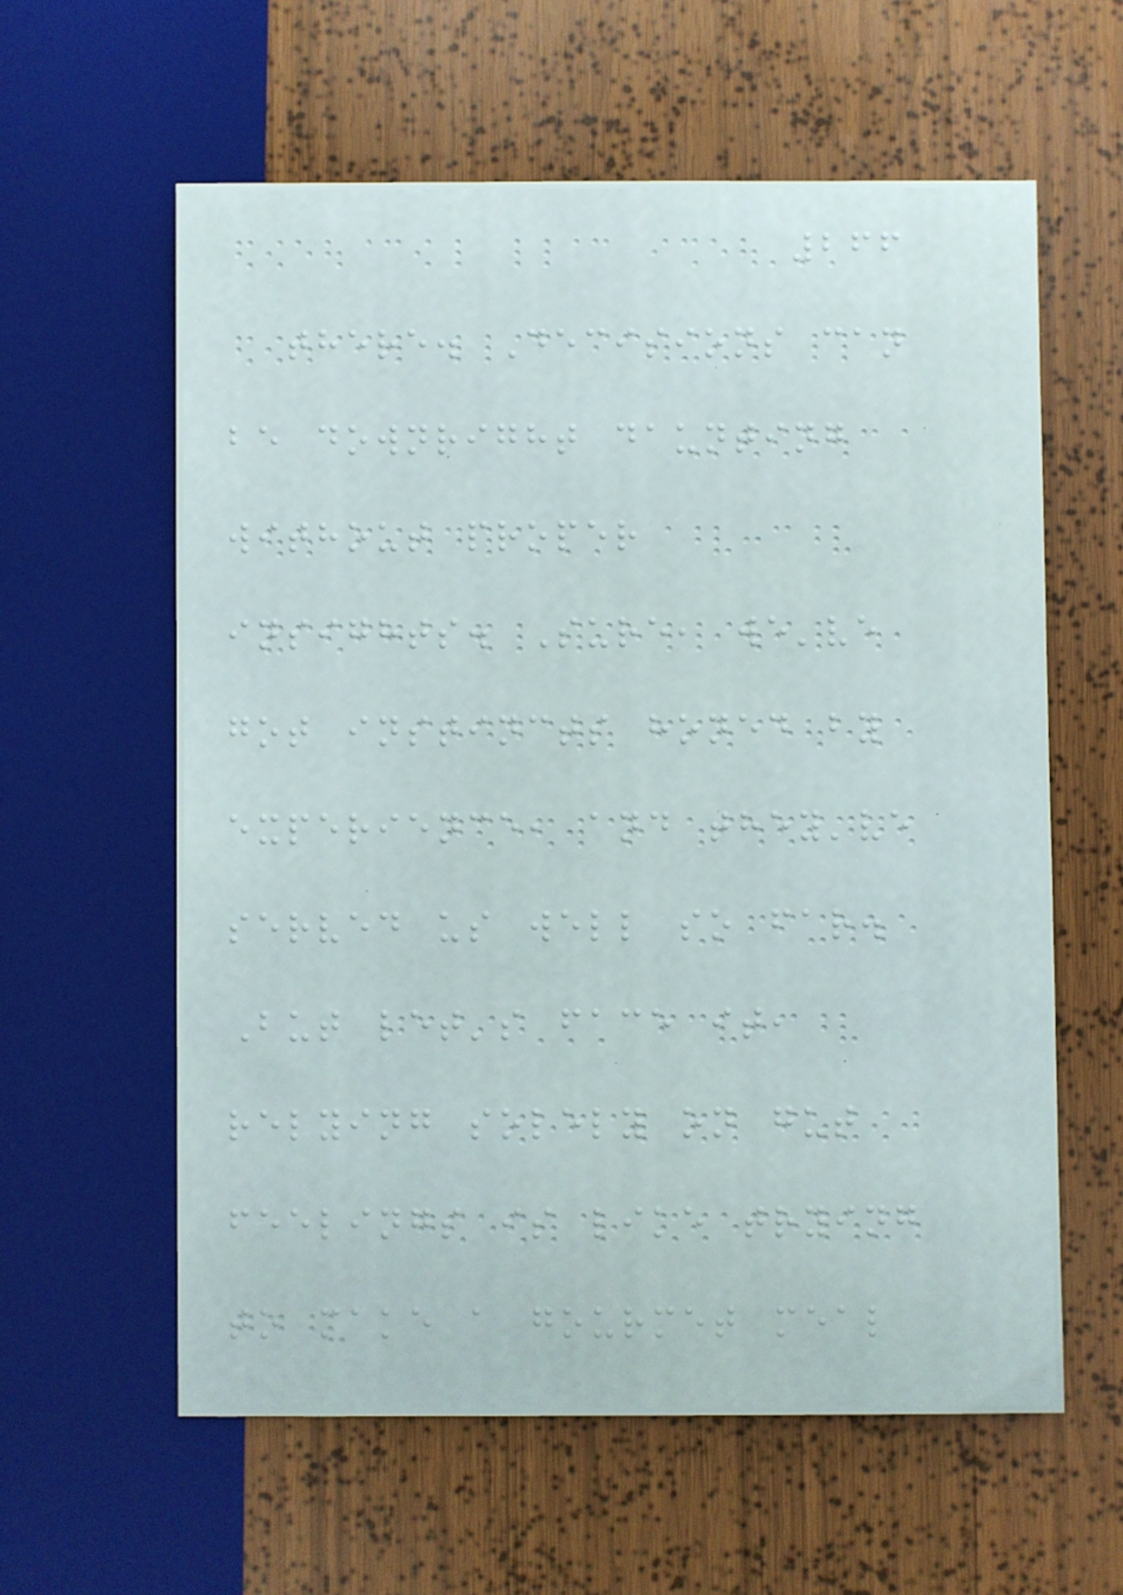266
there. Decisions can
be downright daunting
without proper
insights. Sure, we've
got instincts honed by
experience, and they've
served us well so far.
But let's face it,
relying solely on gut
feelings is like trying
to make a gourmet meal
